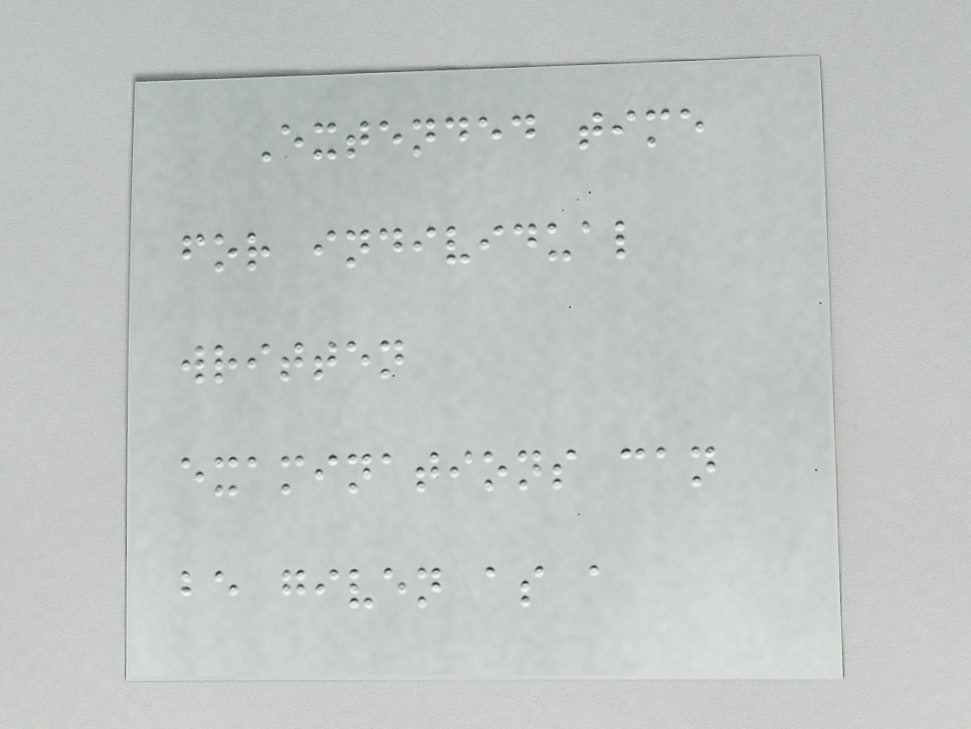Extended time
for individual
written
examinations can
be given as a
